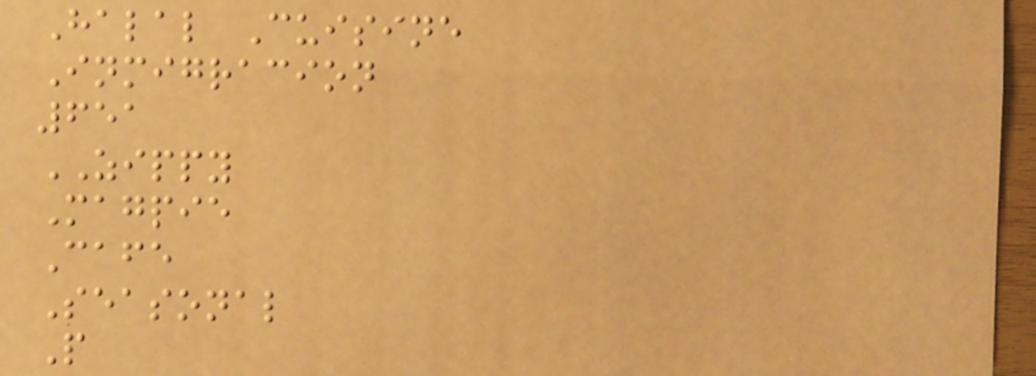Halal Cuisine
Inmigracion
651
ZIPPY
Magpie
Cafe
Seasonal
P
